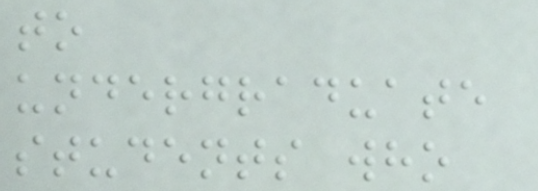to
undergraduate
students who
